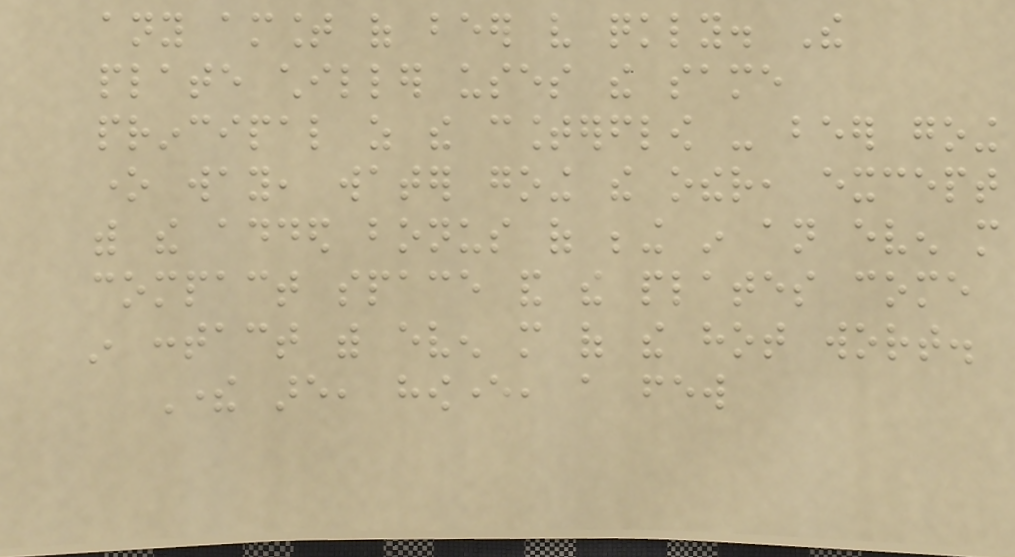any amount of beer very quickly. The
plate chiller uses the same
principal as the counterflow - beer going
one way, water going the other, except
with the added bonus of being in an even more
compact space and the plates come
in contact with even more of the hot wort.
There are, however, a few
